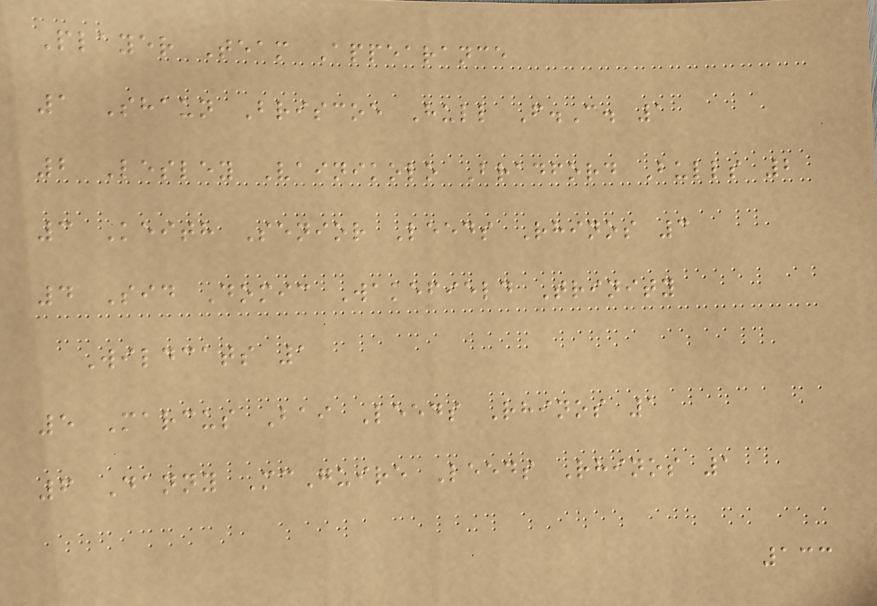Player Team Appearance
1 Shaun Briscoe Hull F.C. 1
2 Lesley Vainikolo Bradford Bulls 2
3 Keith Senior Leeds Rhinos 3
4 Sid Domic Wakefield Trinity
Wildcats 1
5 Marcus Bai Leeds Rhinos 1
6 Danny McGuire Leeds Rhinos 1
133
